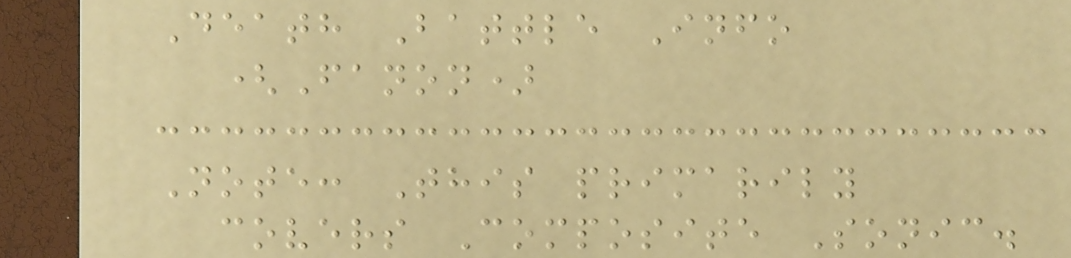Death Battle Info
(Fanon)
Note: This primarily
covers Composite Sonic.
